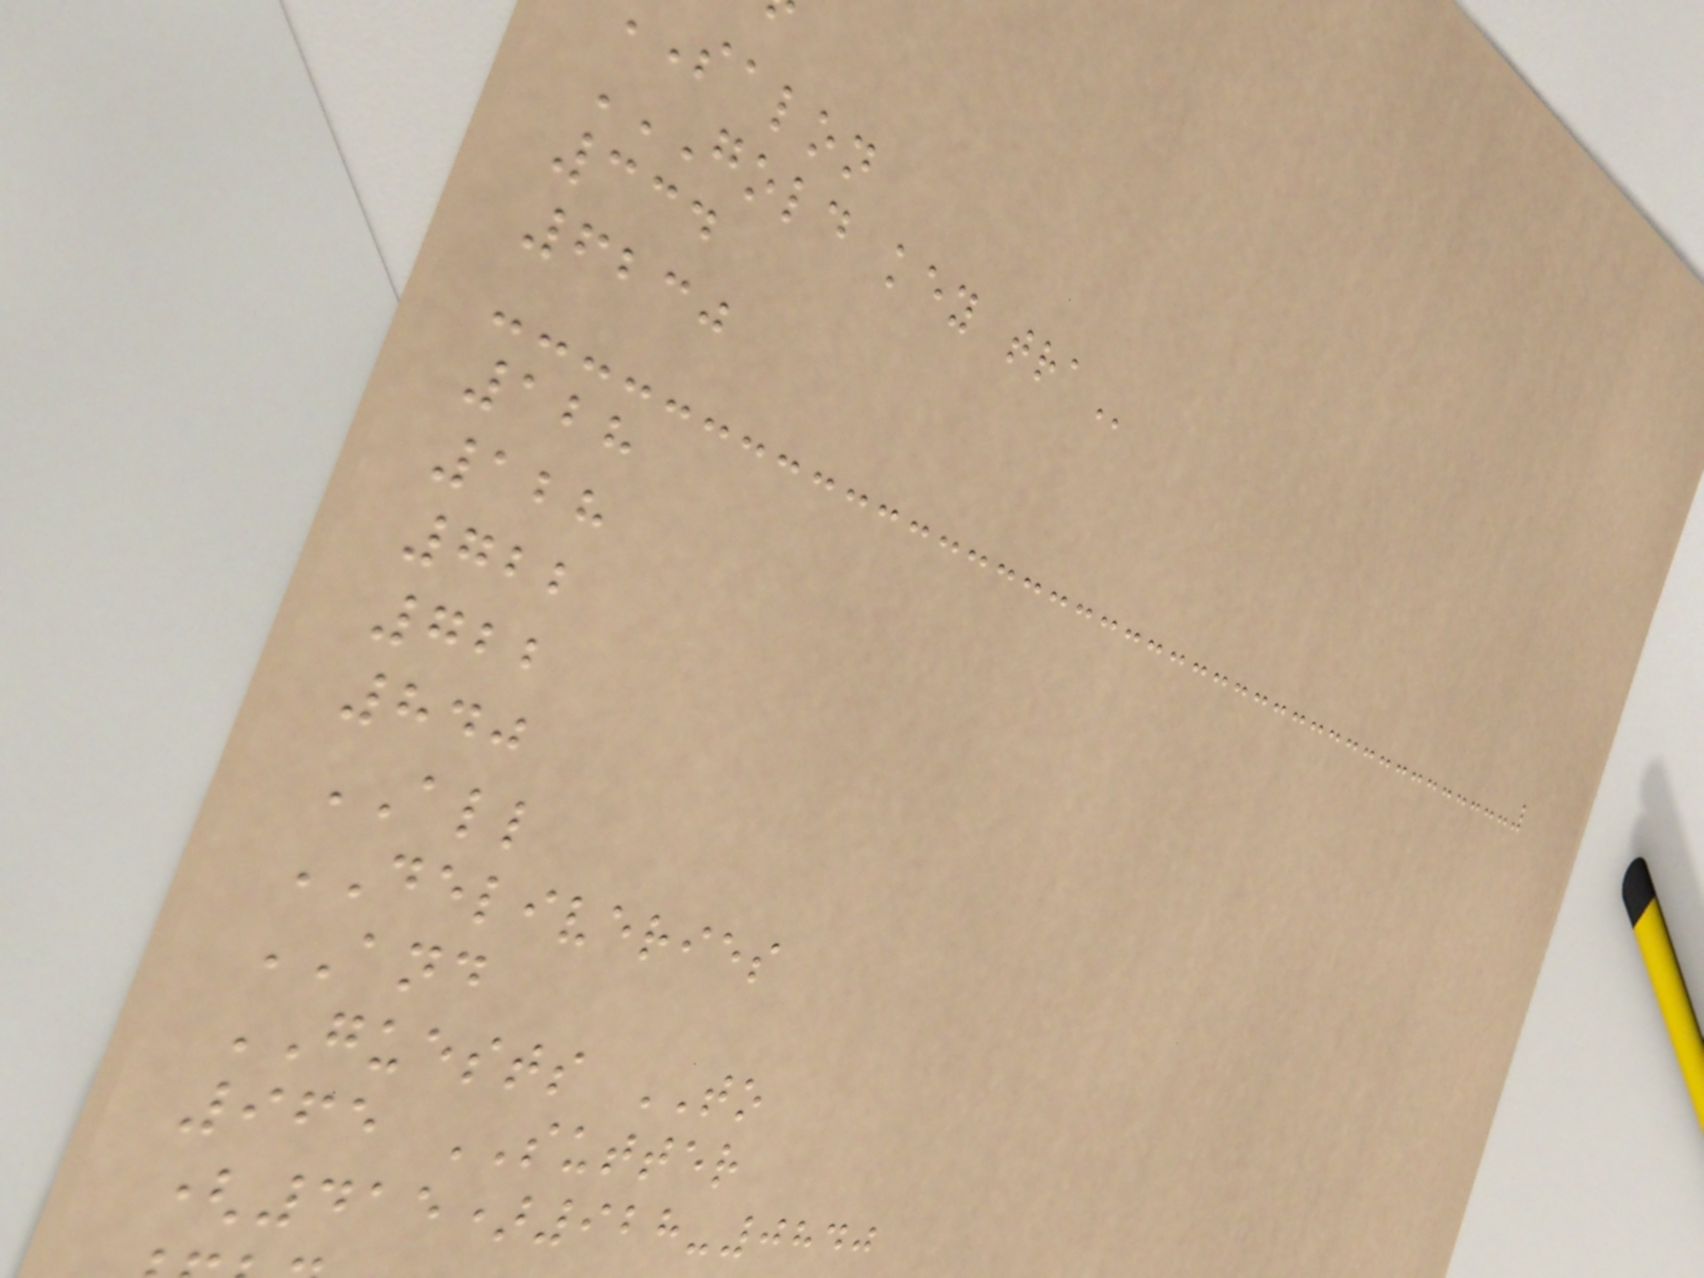salon
GOLD KEY TRA
334
6230
128
128
722
722
840
ALL
DELIVERIES
AND
GUESTS TO
965 SUTTER
(415)928-0840
